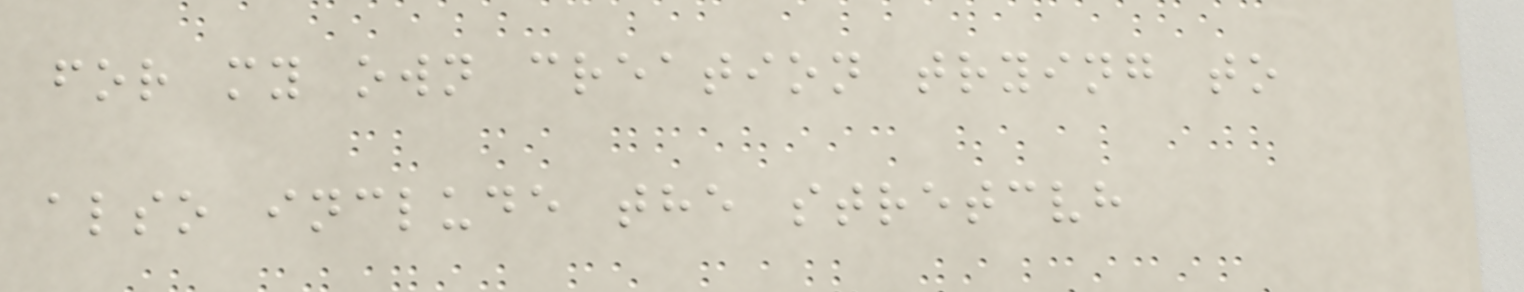for my own creation trying to
also include the stretcvh
